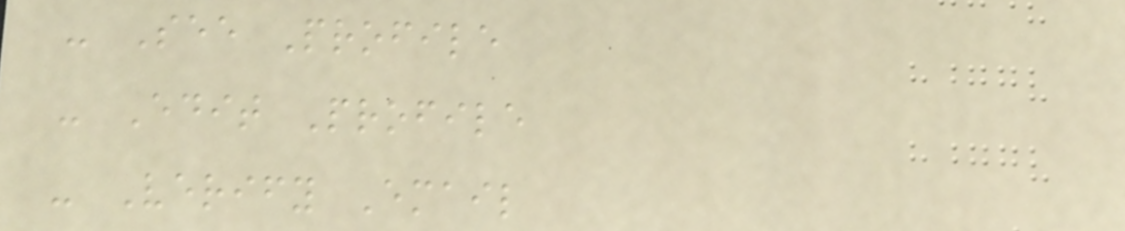- See Profile
- Edit Profile
- Verify Email
